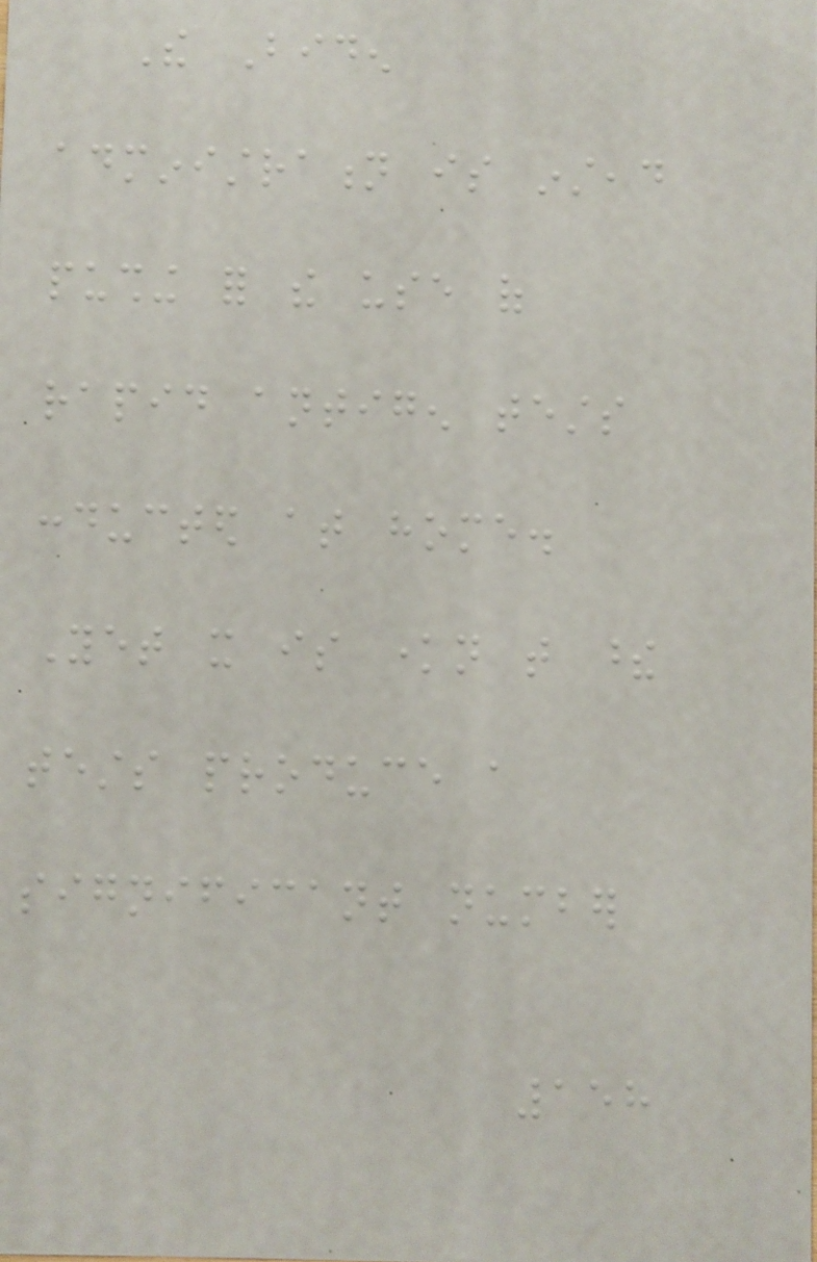The Biden
administration is instead
pushing for the use of
rapid antigen tests
conducted at home.
Yet it is known that these
tests produce a
significant number
158
